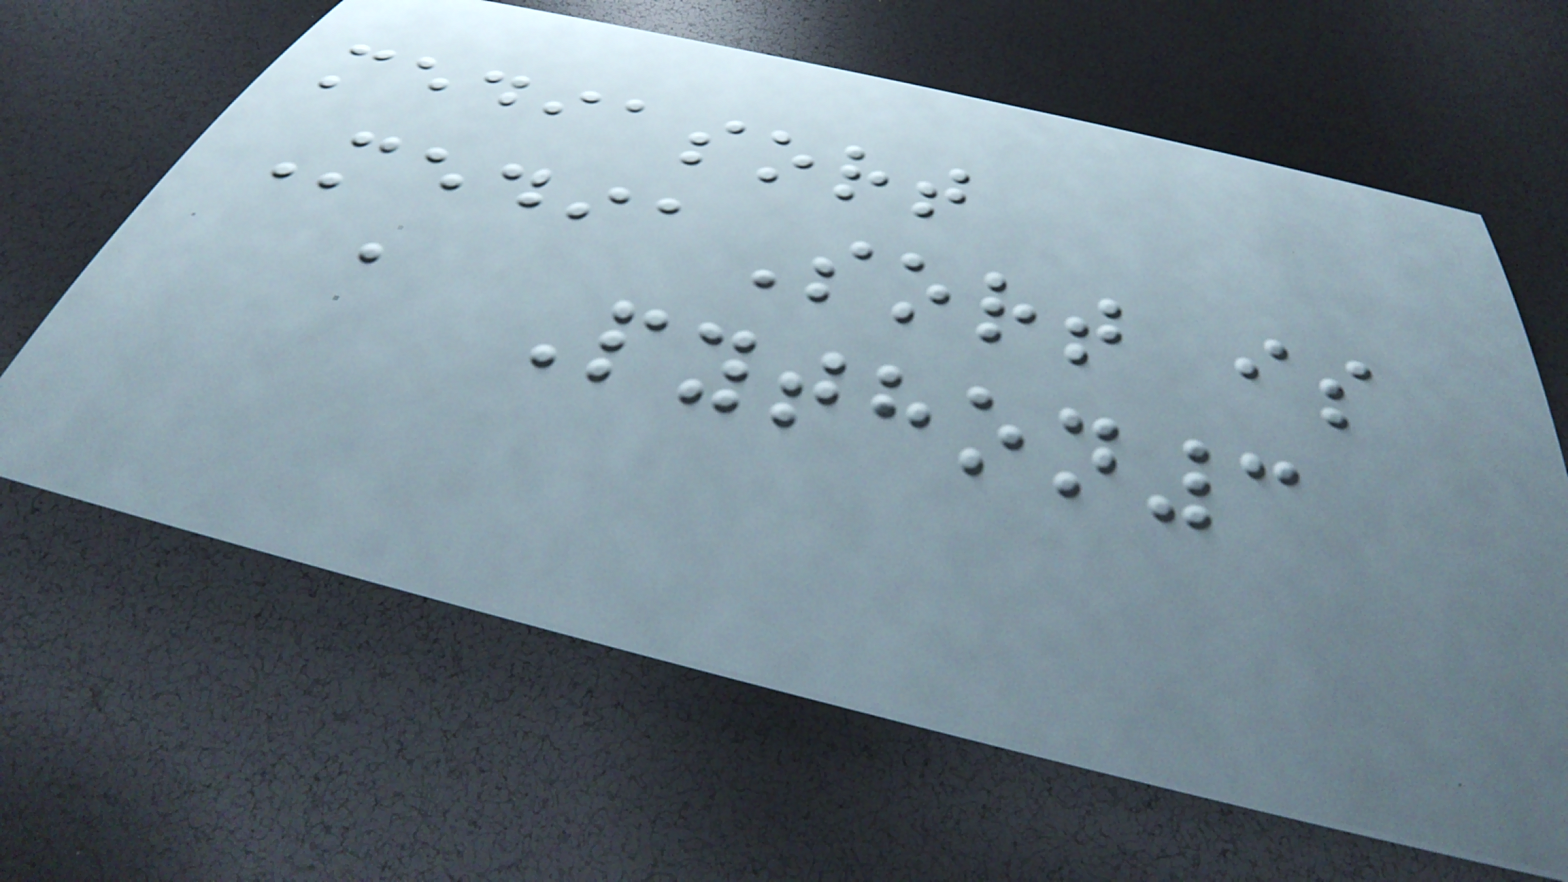mediasort
MediaSort is
a Python3
